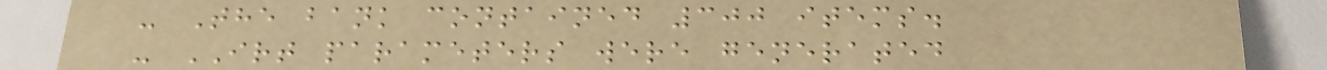- The bank contained 300 items.
- IRT parameters were generated
